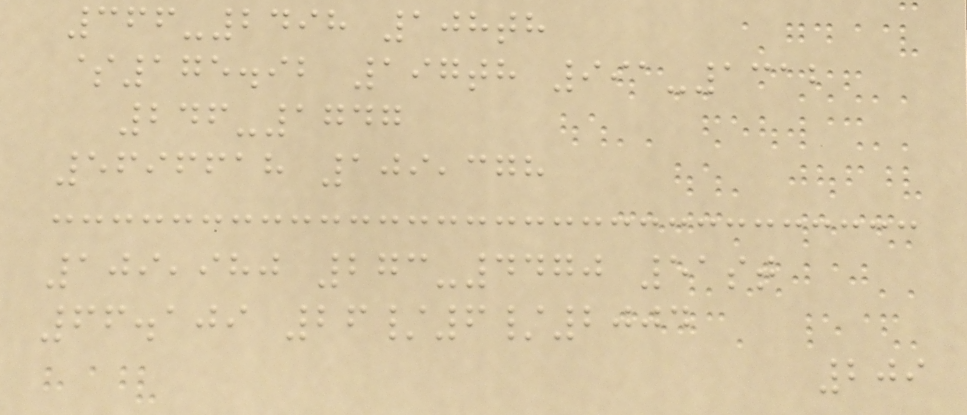366-2498 108th
$175.92 197th 991-1312
246-1747
5696618 109,378
109,980 273-4470 51st
66.109 26/6/2004
209
